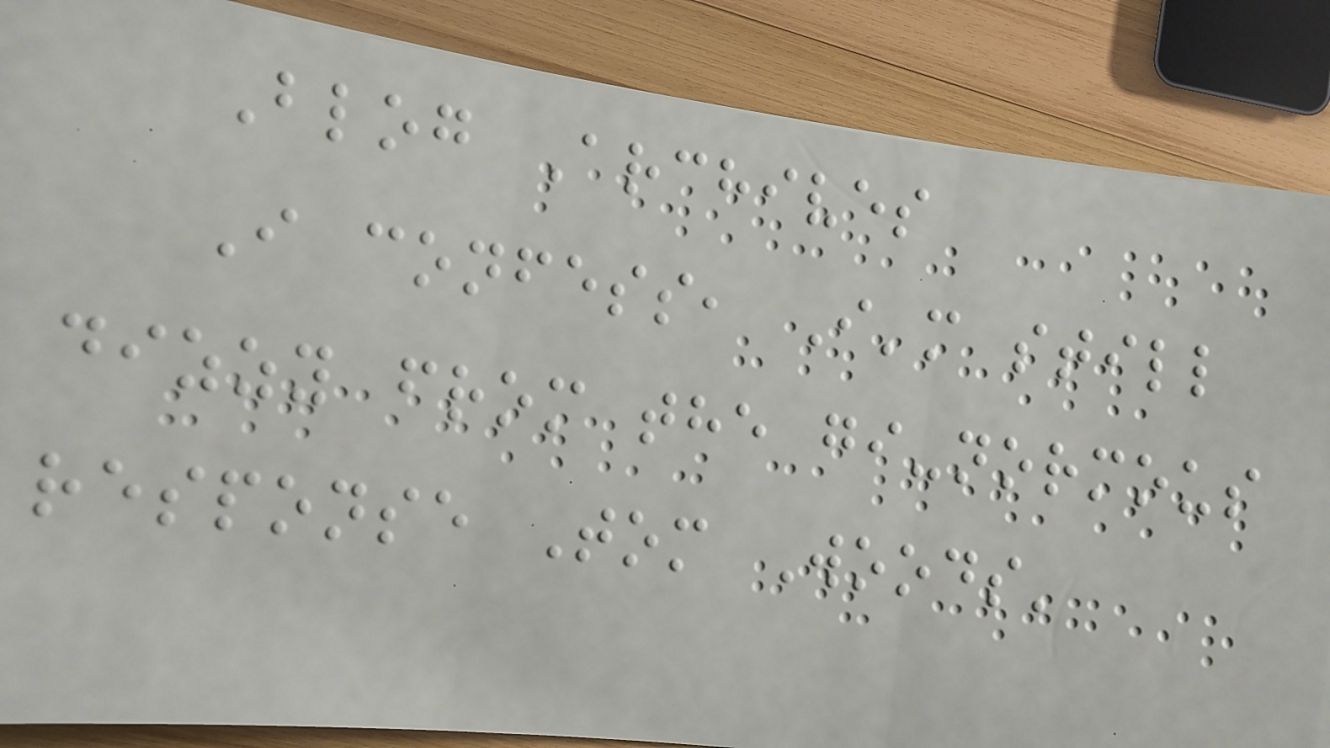Blog Archives
I confess, I'm still
dizzy from the gi-normous
response Tom Woods'
